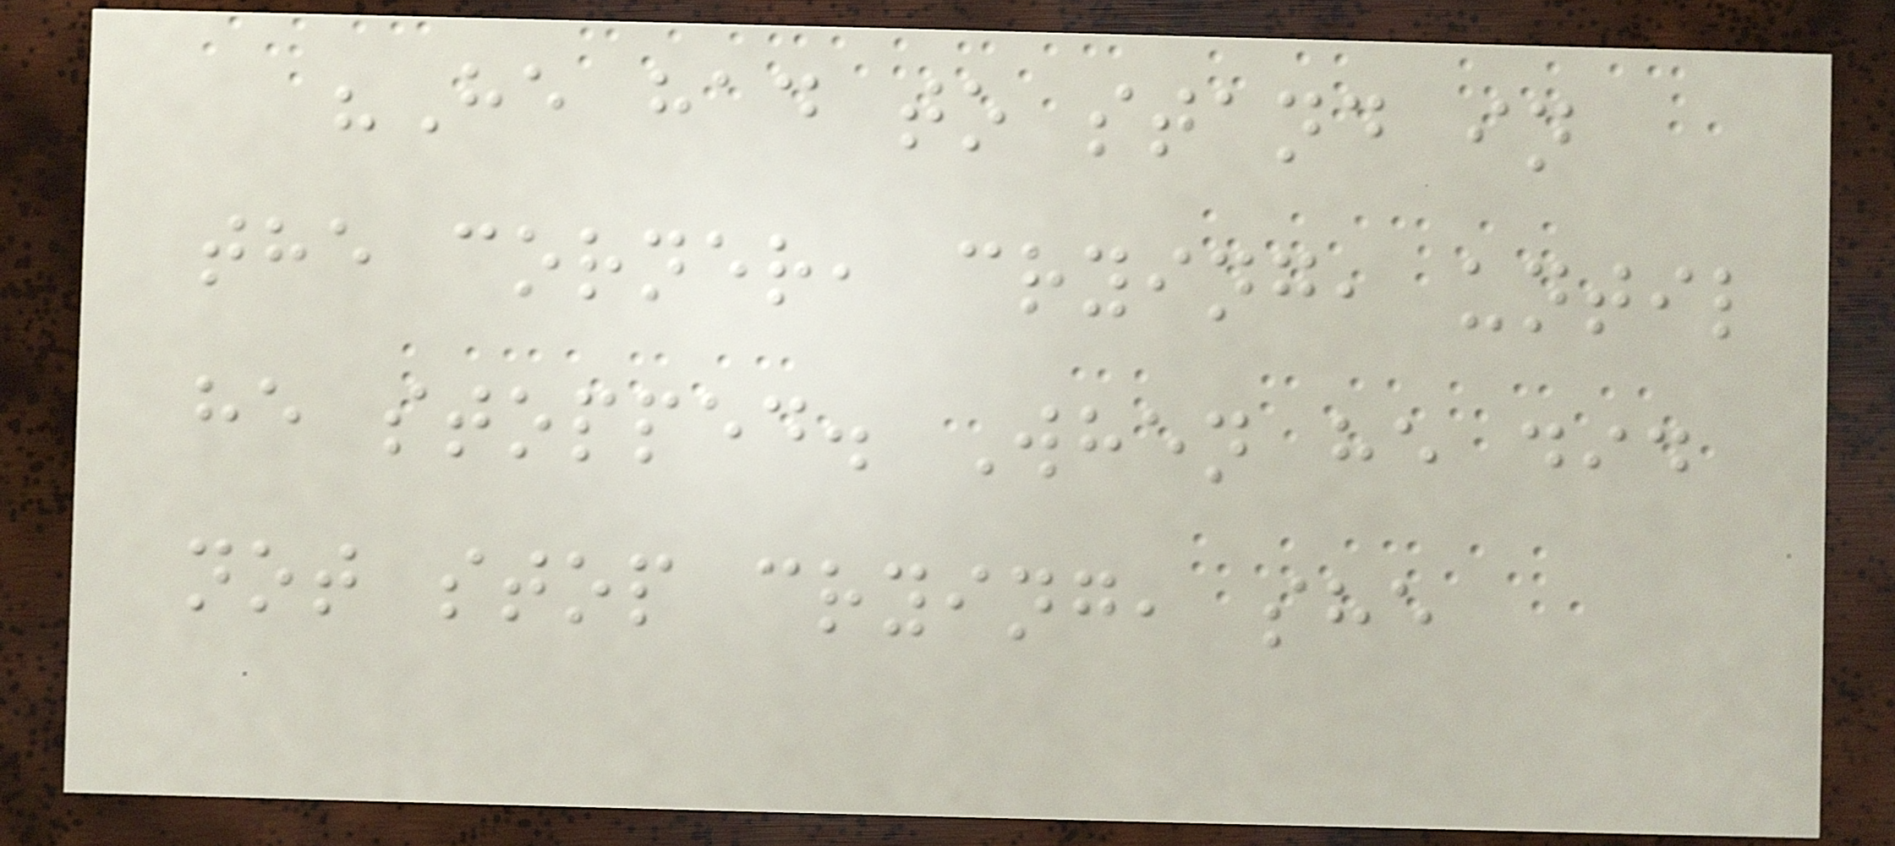"He had to stand in
the corner, crying, until
he stopped. When he did
not stop crying, she
